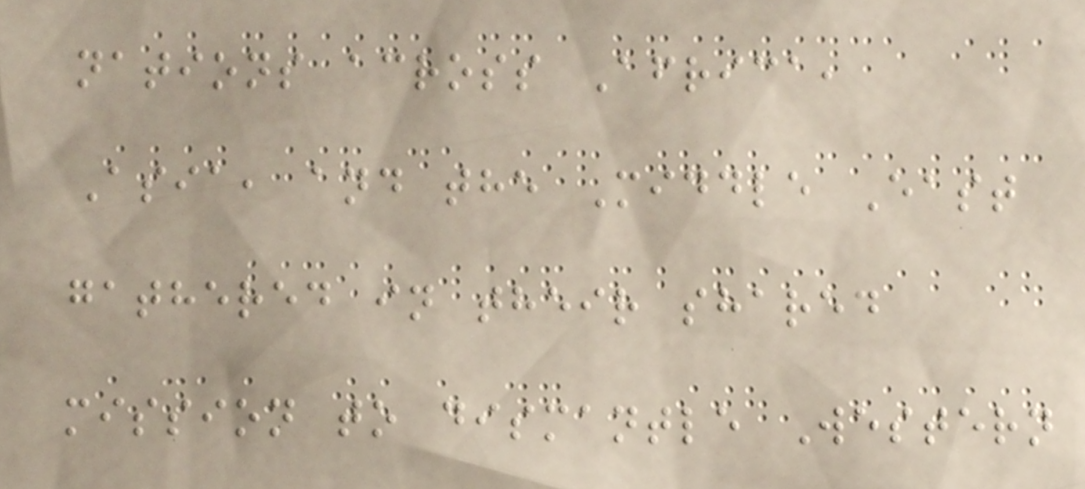nations across Africa,
Asia, and the Middle East
gathered in their shared
mission to dismantle Western
